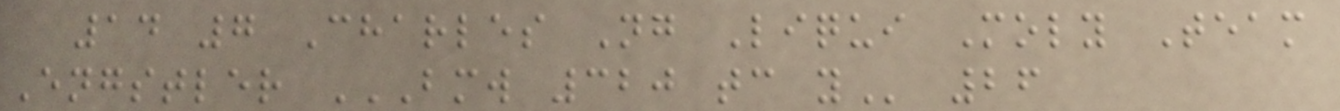14 7 Charles Ng Liqui Moly Team
Engstler BMW 320 TC Y 26
